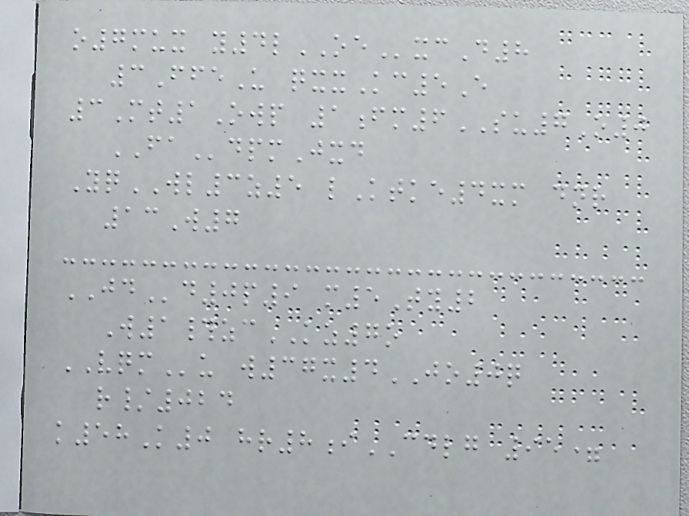o7mux y4lOExcD8
3FfeU qxxKc5E
3Mt1Owp 1fm6SU7O0
FAdpmJxd
YqWL3z5 lKtke4xm dnr
13W7
JDd0p9 m5Ty2
W1#zcKZ7o
VQMu w37x4JO0q
r/024
k58K0 hr8iCDLG 95=
